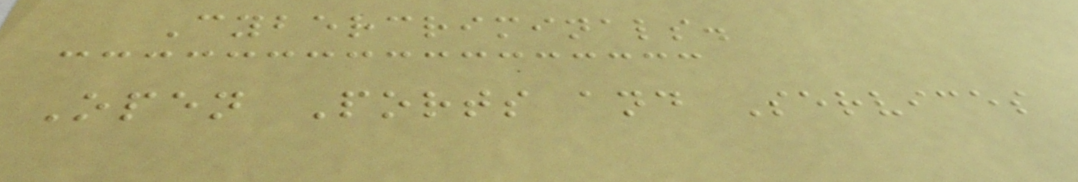Cybercriminals.
Open Ports and Services
